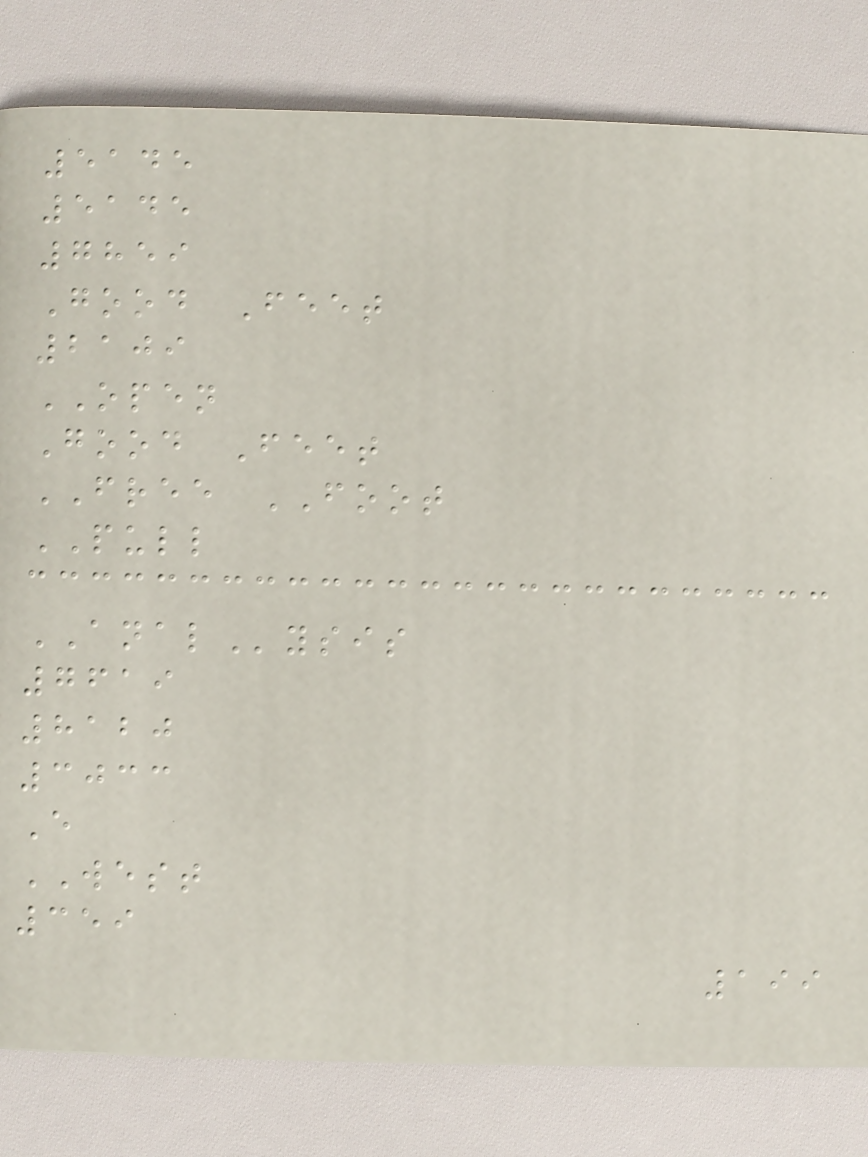5145
5145
7859
Good Feet
2109
OPEN
Good Feet
FREE FOOT
PULL
ANALysis
7619
8120
3033
E
WEST
359
199
